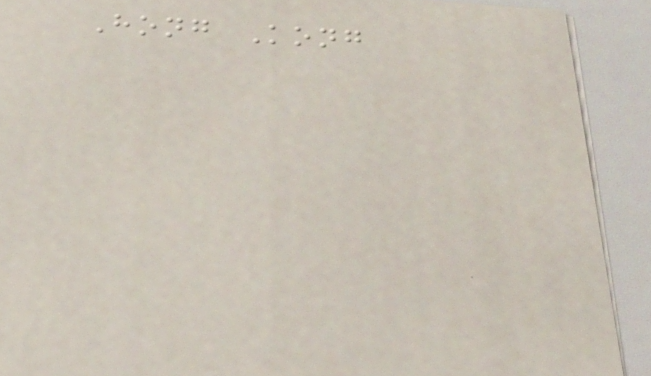Hong Kong
